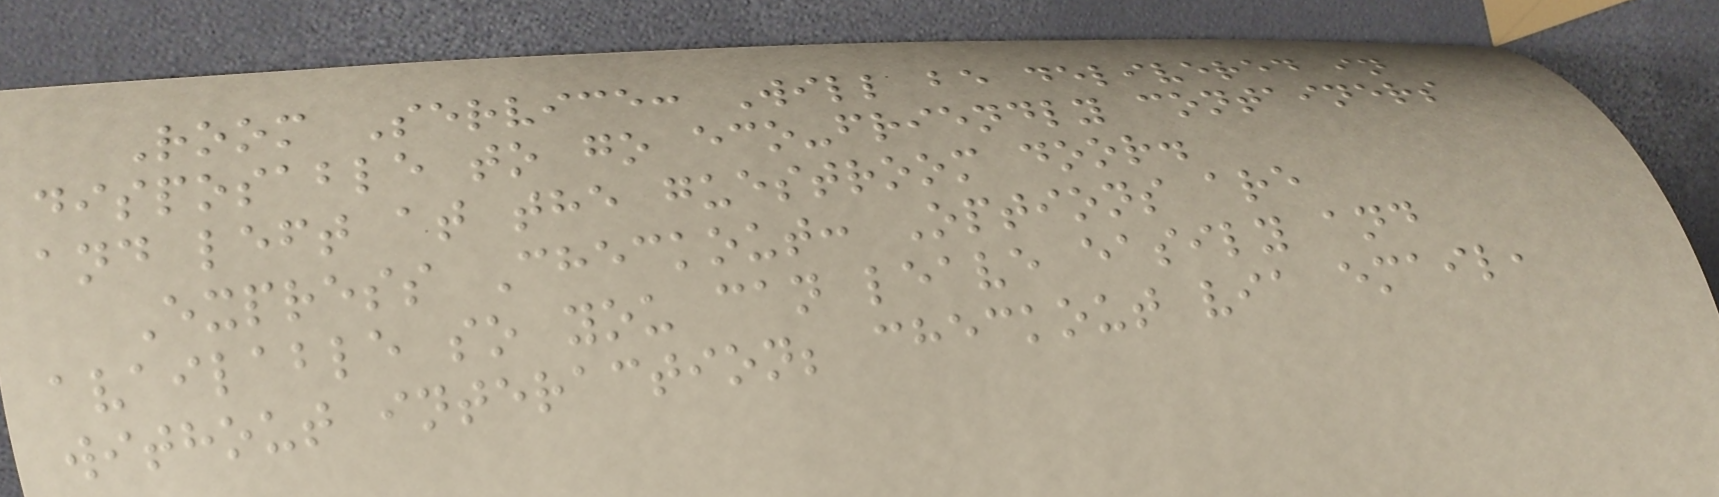Room Service: Will be delivered in
disposable to go eco-friendly containers
and left at the guestroom door.
Express Checkout: Options are
available so you can leave easily and
without interaction; checkout via email,
